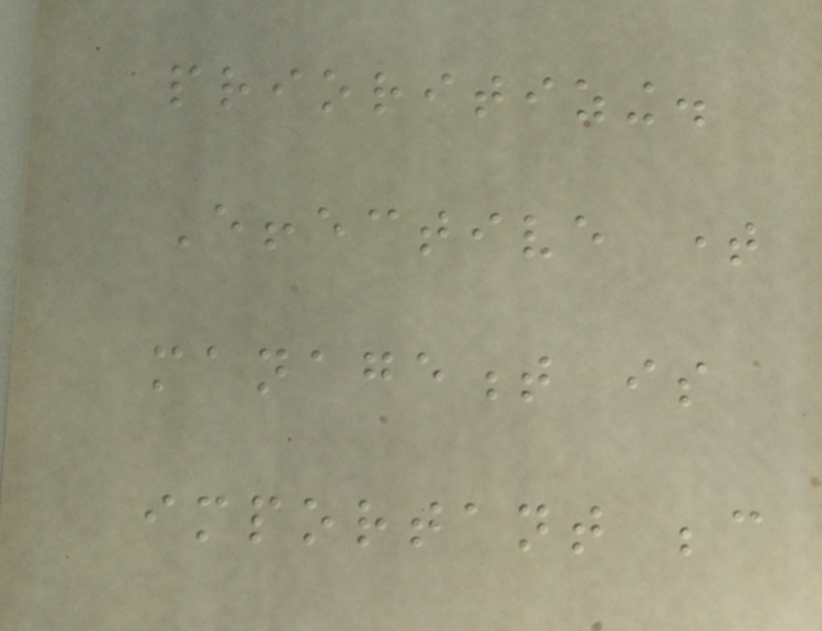prioritizing.
Effective time
management is
important because
